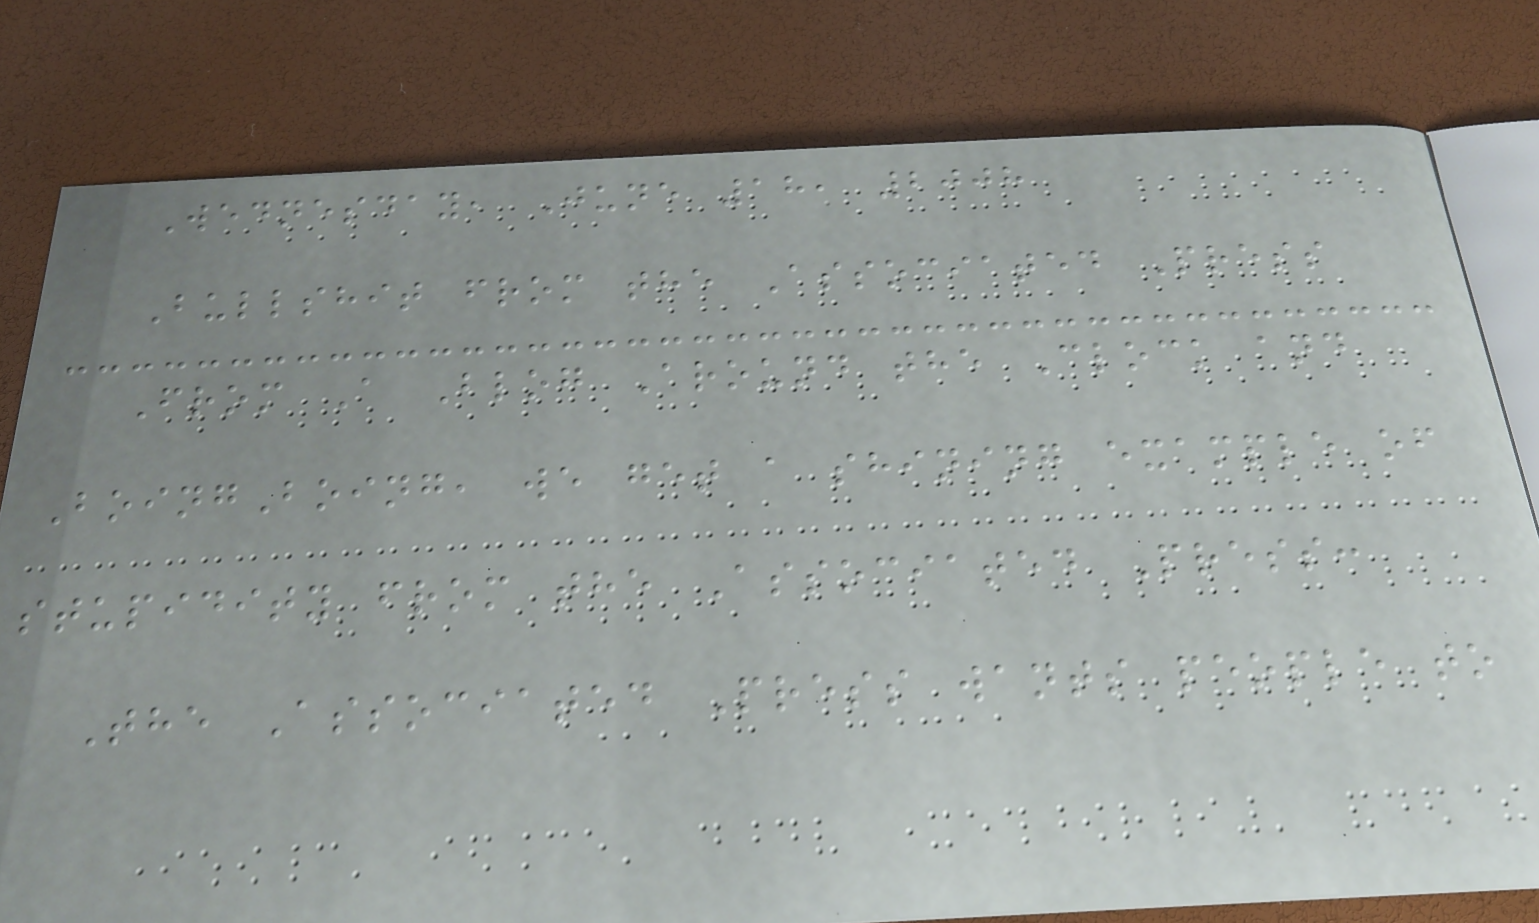Wednesday, June 18, 2008
Bullshit from the Associated Press
From A Blog Around the Clock and
BoingBoing, we get a shining example of
stupidity from the Associated Press:
The Associated Press wants people to
